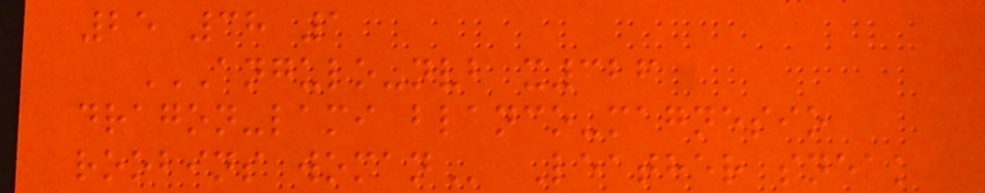25 38 1
ANGULO-NVB X326
DRAGON-LAMI BLANCO-MAGNESIO
ROOBINS WOMAN Leather sneak
